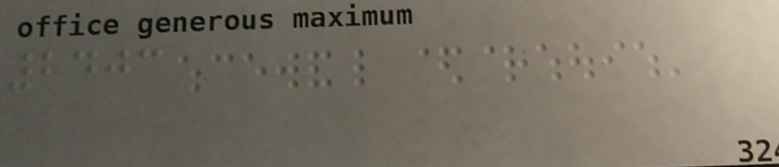2403
